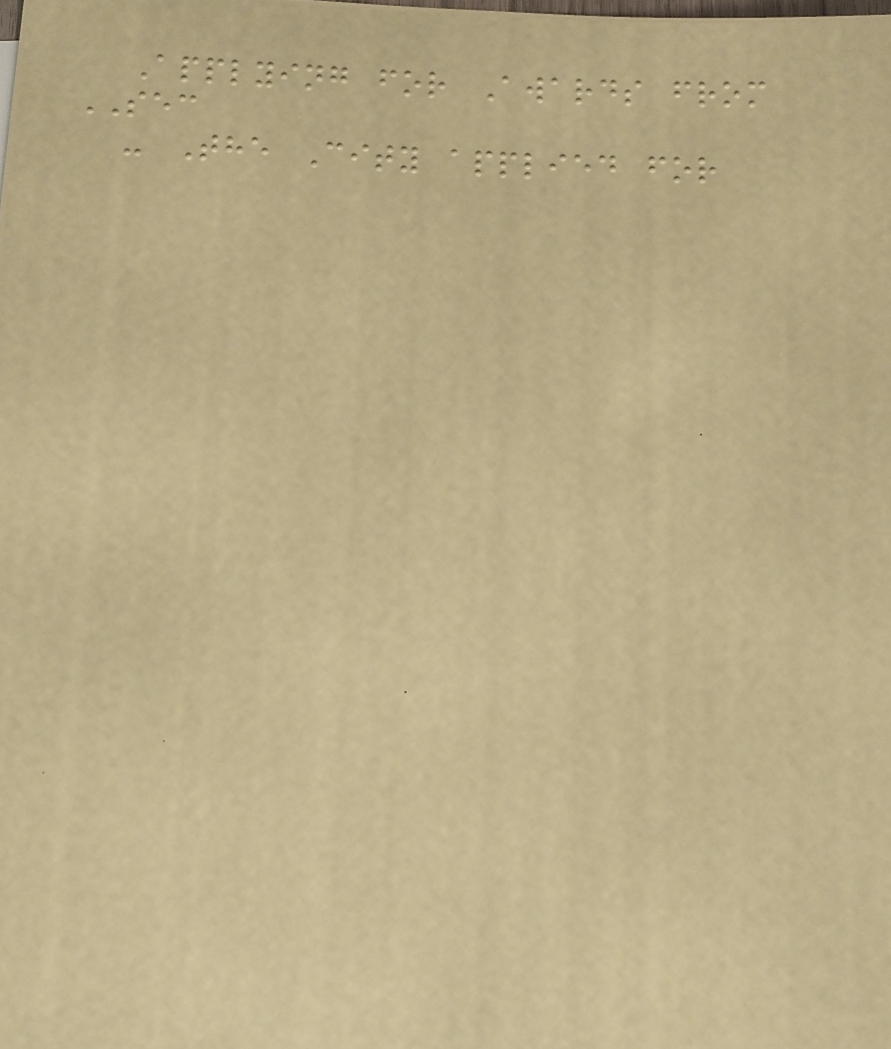Applying for Awards from
SEC
- The City applied for
